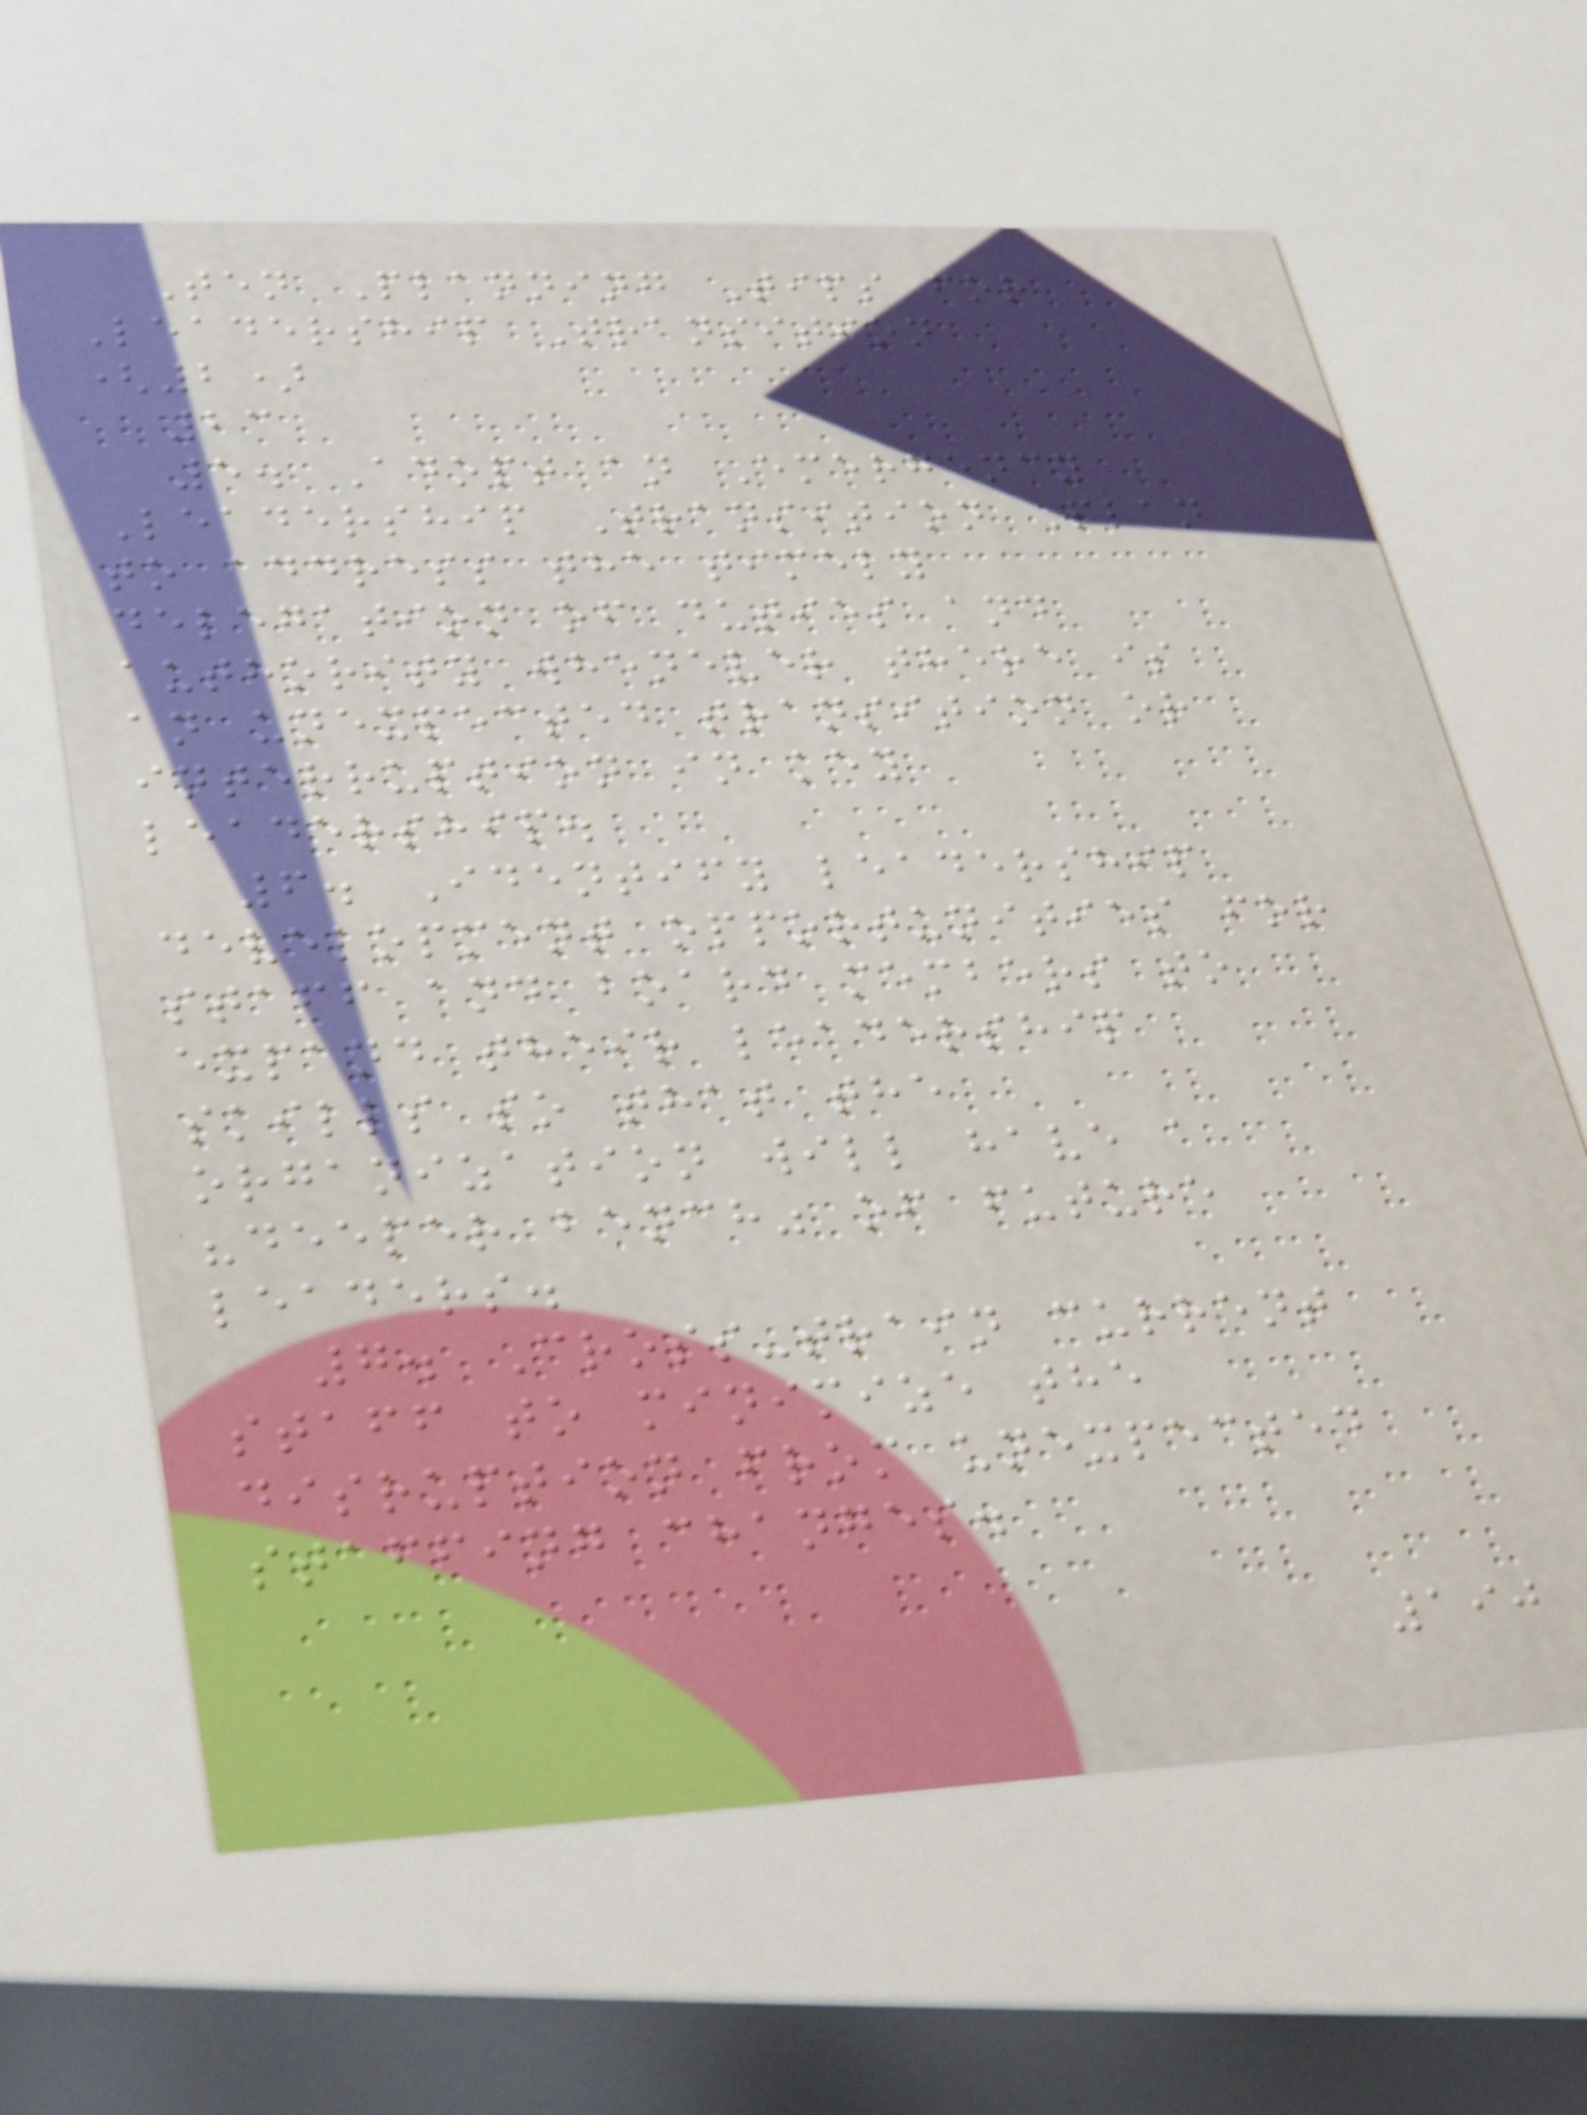Ten Planning Tips for
Leadership Transition
(2)
23
5. Adopt an Emergency
Leadership Transition Plan
to address the timely
delegation of duties and
authority whenever there is
an unexpected transition or
interruption in key
leadership.
6. Identify leadership
development opportunities for
staff and board members to
expand their leadership
skills so that the
organization will have a
"deeper bench" of future
leaders.
7. Cross-train current
staff to minimize the
disruption from unexpected
staffing changes.
190
